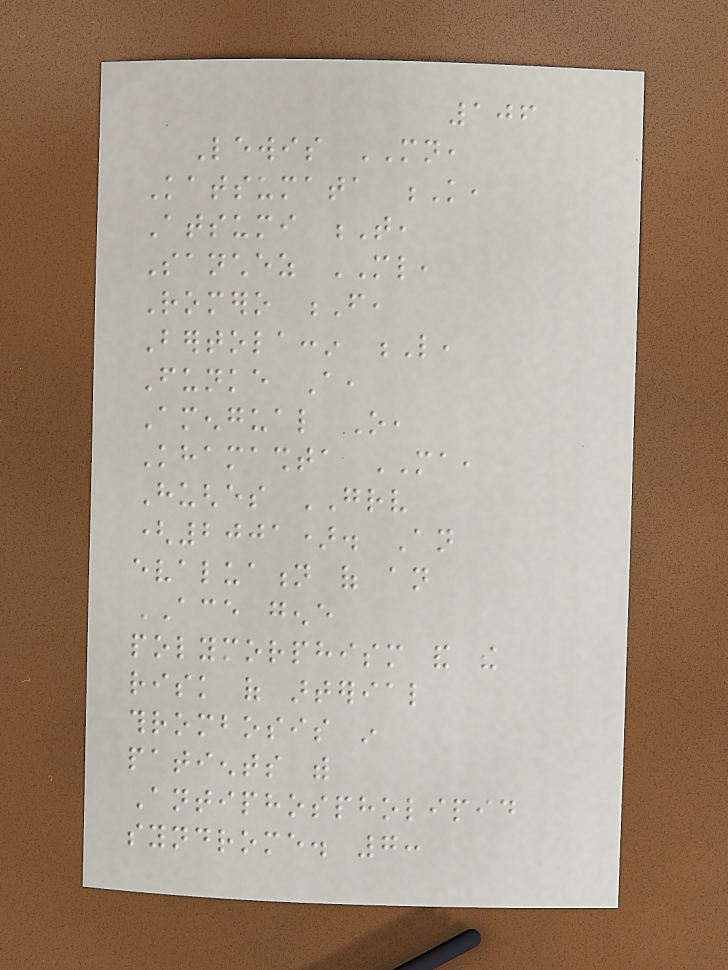106
Lewis MN,
Katsumata K,
Atsumi T,
Sanchez ML,
Romero F,
Bertolaccin L,
Funke A,
Amengual O,
Khamashta MA,
Hughes GRV
(2001). An
evaluation of an
ACE gene
polymorphism and the
risk of arterial
thrombosis in
patients with
Antiphospholipid
syndrome. 7:
